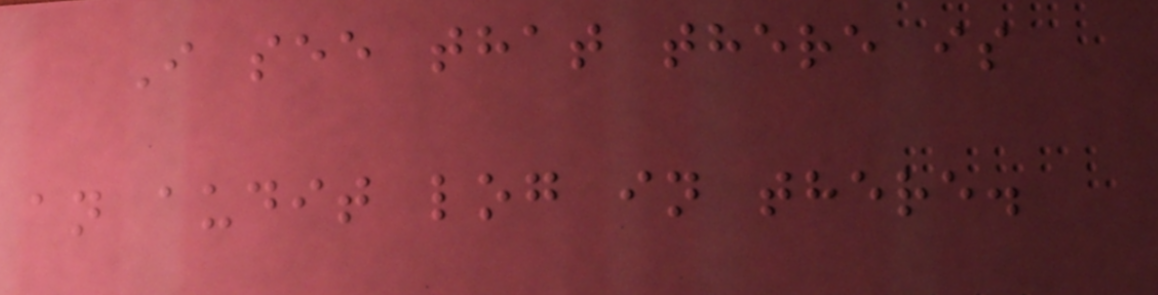I see that there is
an audit log in there.
